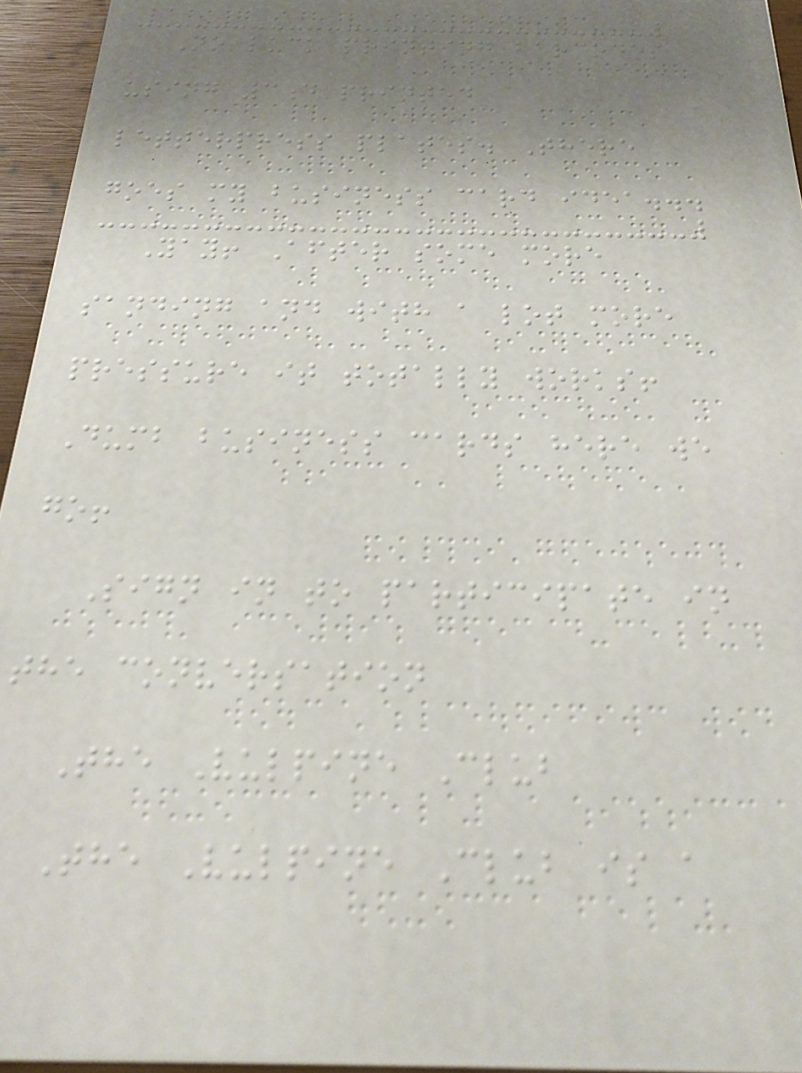No luck printing barcodes
using 3d printed
letterpress plates. There
goes my business card idea...
Yay! After some more
sanding and with a lot more
pressure it totally works!
Dumb business cards here we
go!
Sign in to participate in
the conversation
The Vulpine Club
The Vulpine Club is a
